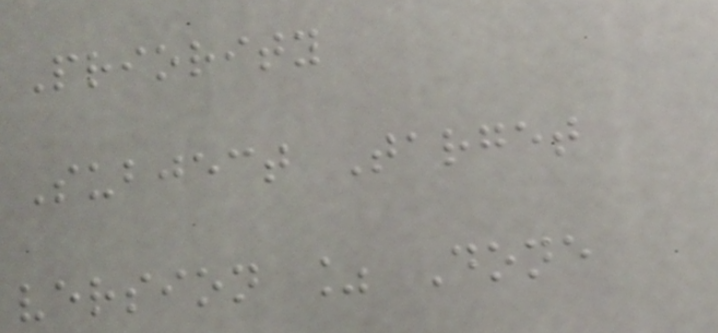Priority
Subject Target
version % Done
